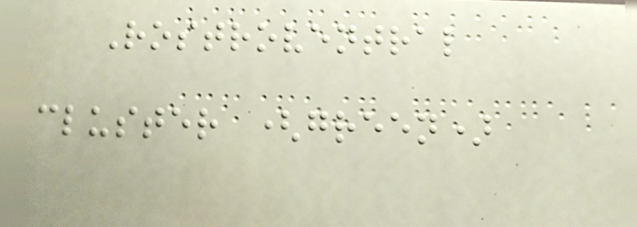Rostroventral
cluster (green)
